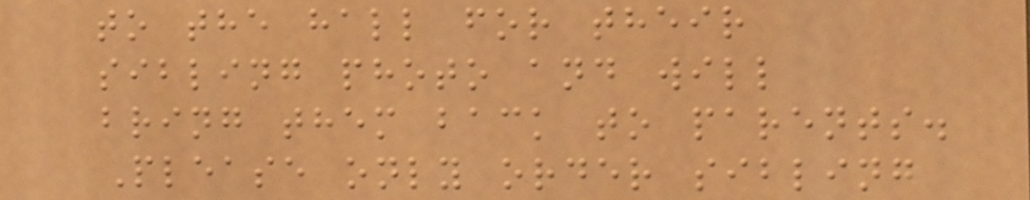to the hall for their
sibling photo and will
bring them back to parents.
Please only order sibling
